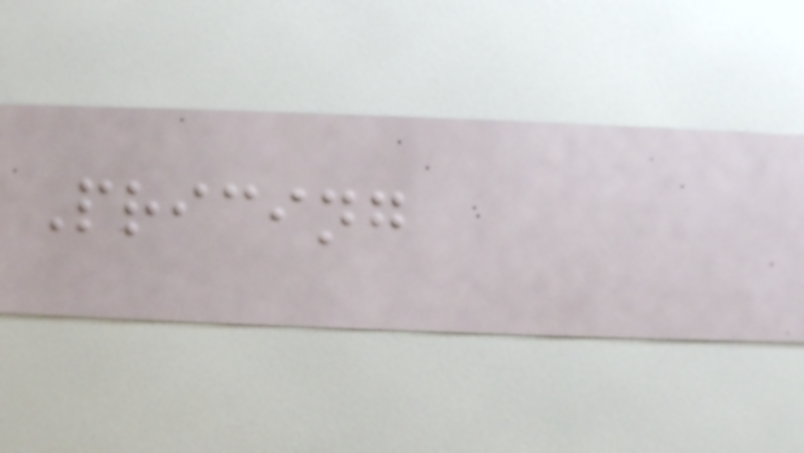Pricing
